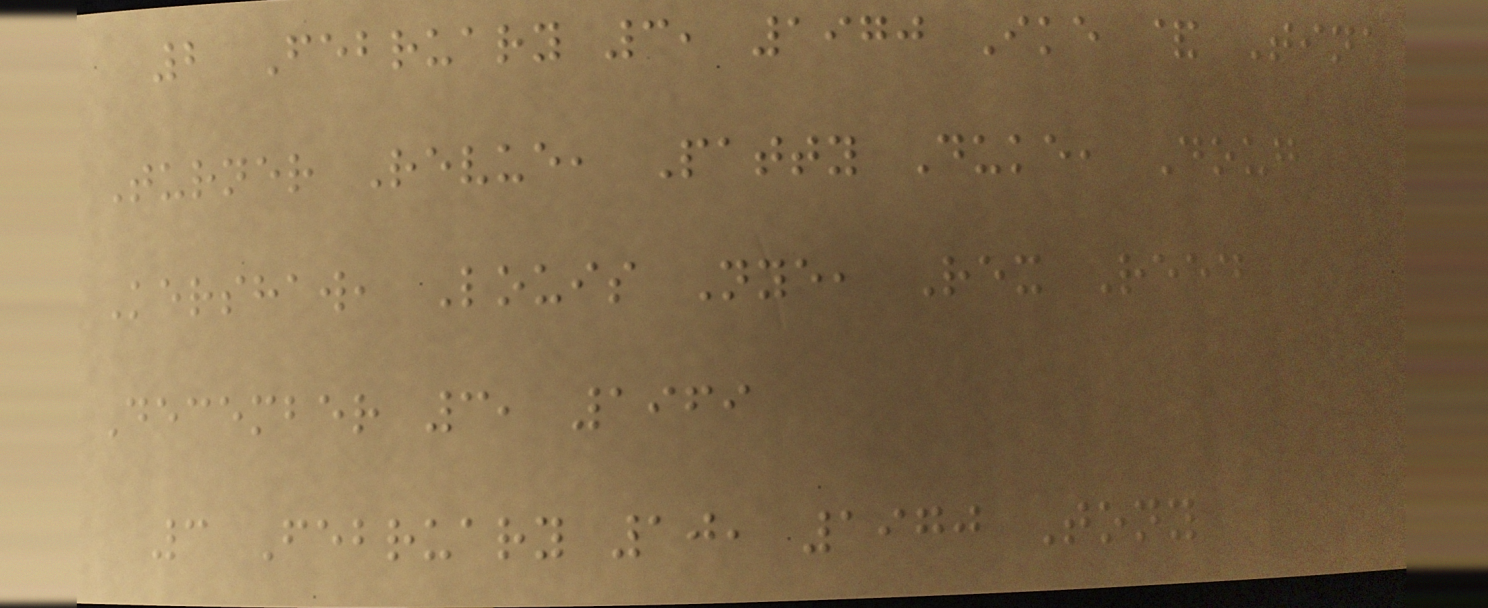2 February 3, 1970 Ike & Tina
Turner Revue, Patty Duke, Doug
Kershaw, Louis Nye, Rex Reed
December 3, 1969
3 February 10, 1970 Tony
